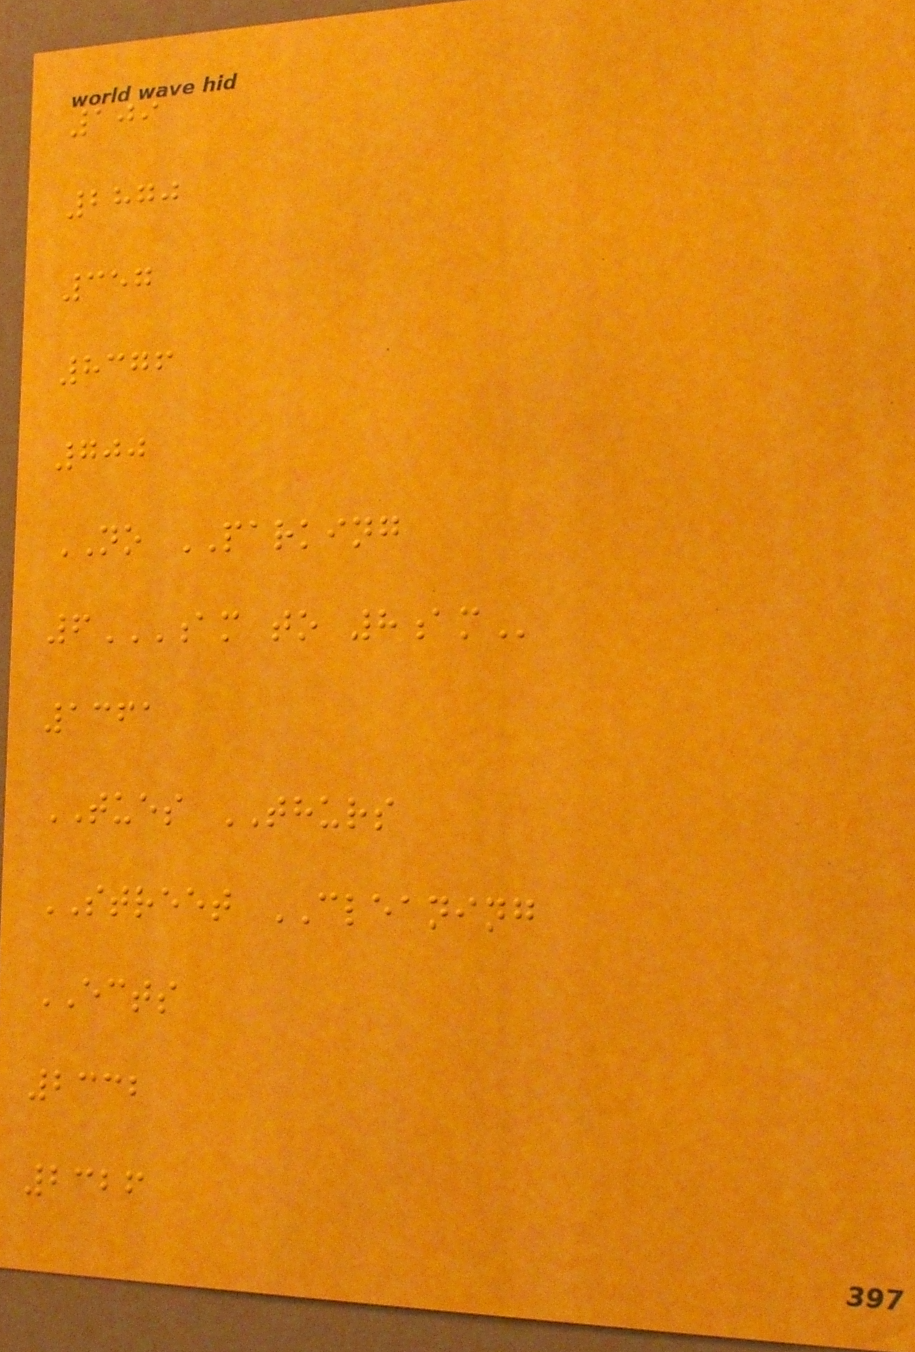109
2870
357
8376
700
NO PARKING
6AM TO 8AM
1361
TUES THURS
STREET CLEANING
ECTS
2332
2326
